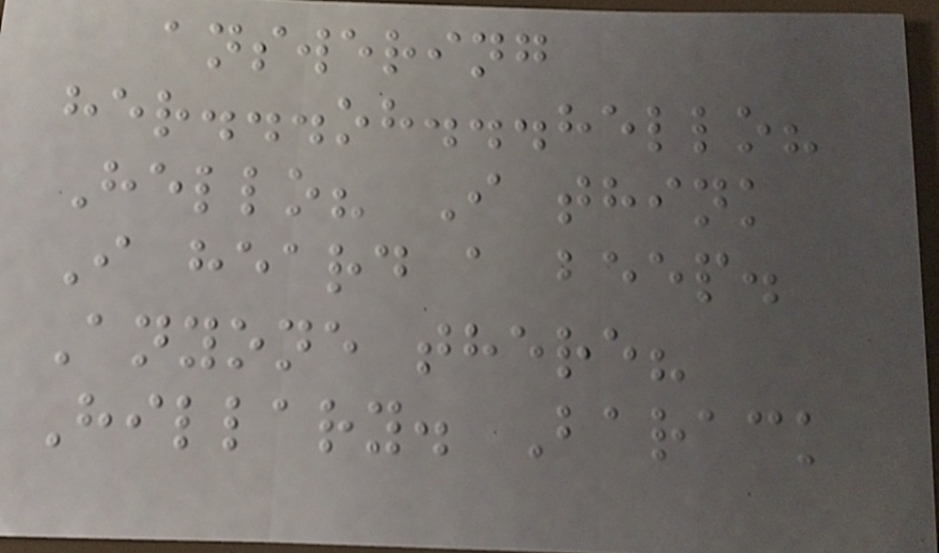answering
her...oh...hello?
Hello? I think
I heard a beep.
Anyone there?
Hillary. Barack
